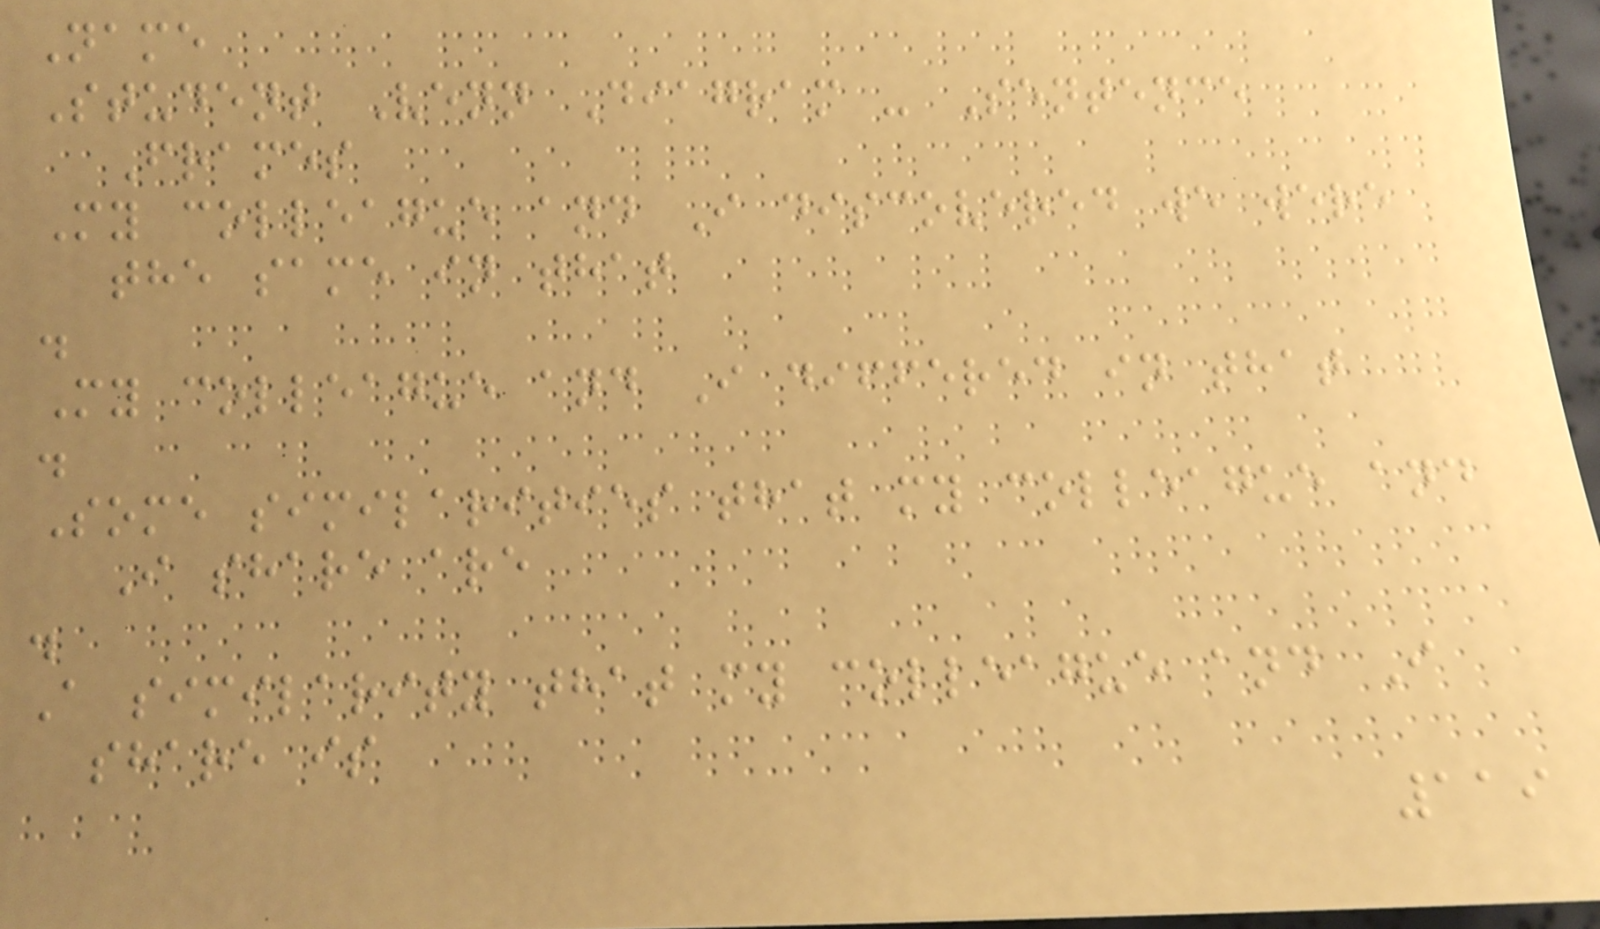Name
Student Venn Diagram - Sentence
Frames
My colleague and I discovered we were
the same in that
.
My colleague and I differed in that
.
Some similarities that my colleague and
I share are
.
A similarity that my colleague and I
share is
119
